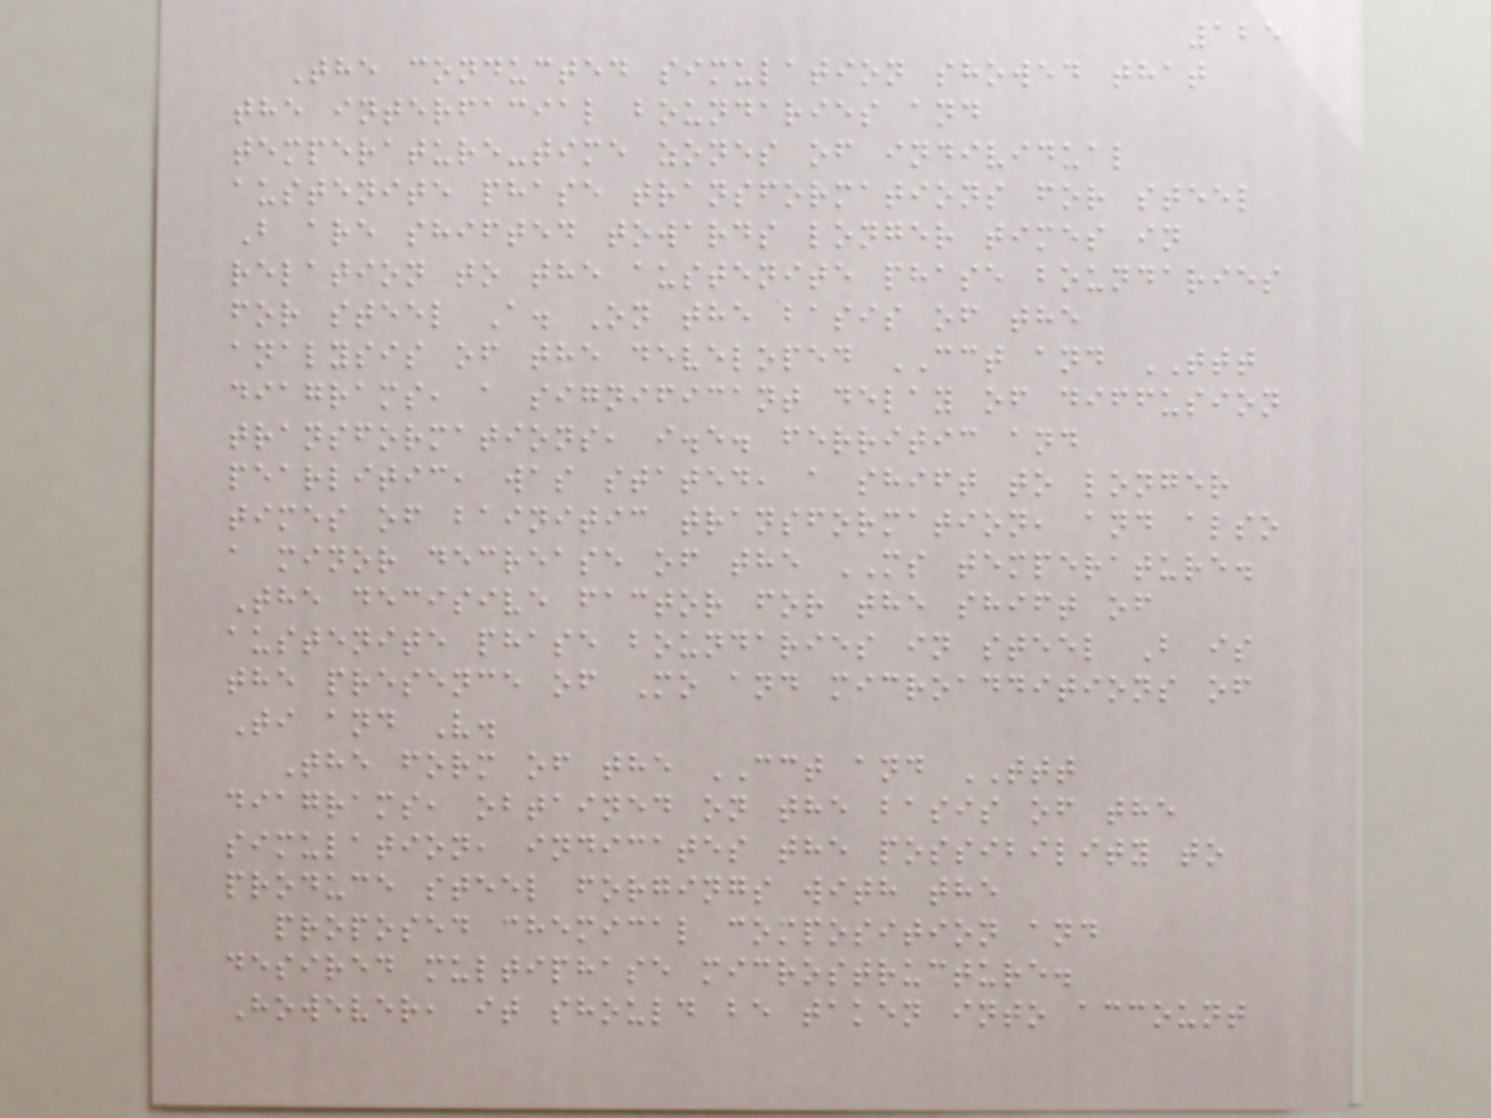125
The conducted simulation showed that
the interfacial boundaries and
temperature-time zones of individual
austenite phase transformations for steel
B are shifted towards longer times in
relation to the austenite phase boundaries
for steel A. On the basis of the
analysis of the developed CCT and TTT
diagrams, a significant delay of diffusion
transformations, i.e. ferritic and
pearlitic, was stated, a shift to longer
times of bainitic transformation, and also
a minor decrease of the MS temperature.
The decisive factor for the shift of
austenite phase boundaries in steel B is
the presence of Mo and microadditions of
Ti and V.
The form of the CCT and TTT
diagrams, obtained on the basis of the
simulation, indicates the possibility to
produce steel forgings with the
proposed chemical composition and
desired multiphase microstructure.
However, it should be taken into account
